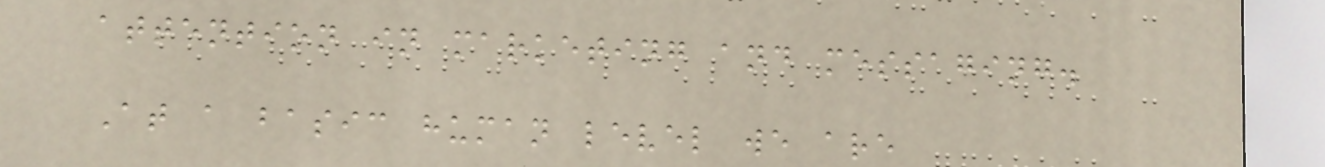attention in marketing and messaging.
At a basic human level we are
